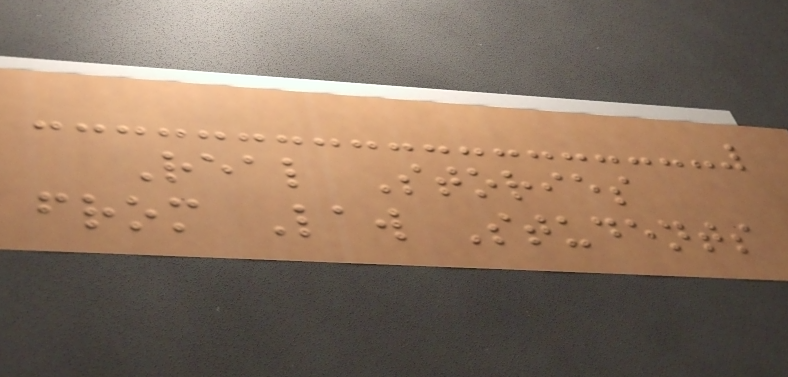Real Stories
from Law Students
